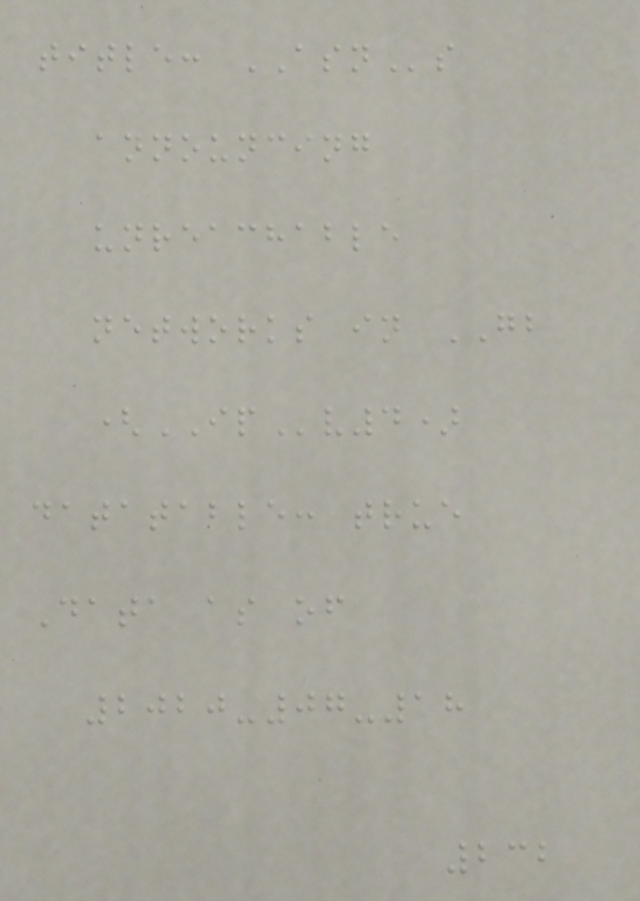title: ASNs
announcing
unreachable
networks in GB
(IPv4)
datatable: true
Data as of
2020-07-18
232
